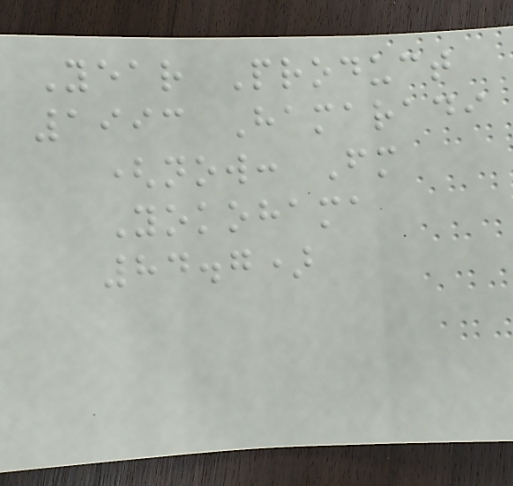Year Product
1993 Hamaradi
(now: Fm
Yokohama
84.7)
